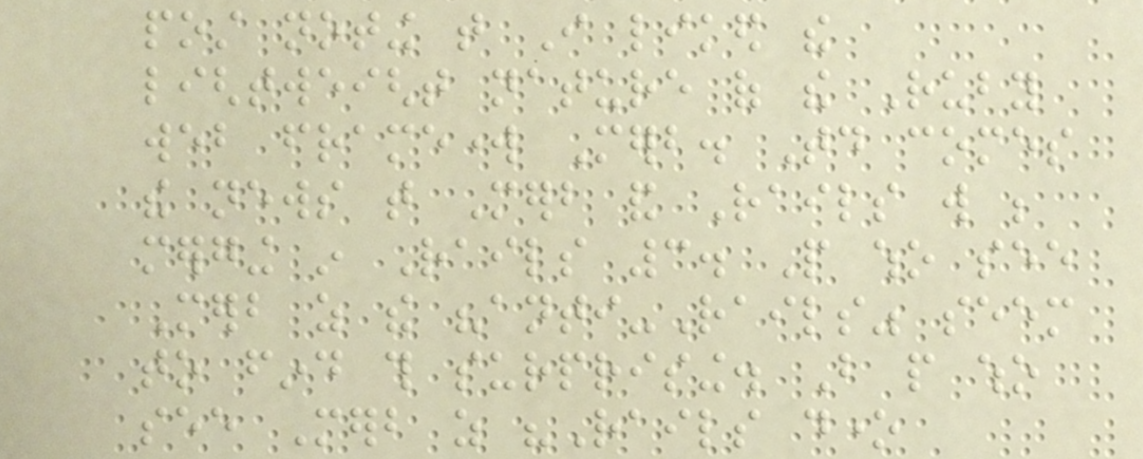post noting that I liked the
lightweight nature of the Ruby
web framework Merb. Today comes
the news that Merb and Rails will be
merging in Rails 3. People who see
Merb as the "anti-Rails" seem
to find this surprising. But people who
see Merb as "Rails done
